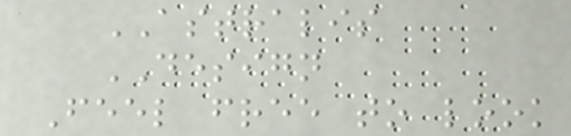ASTRALIS
DESIGN
Feel free to look
